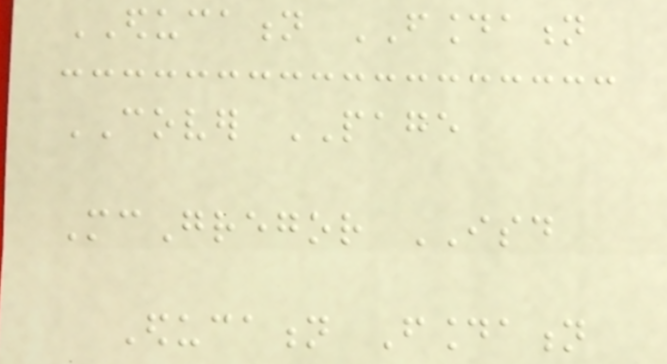EDUCATION FOUNDATION
COVER PAGE
McGregor ISD
Education Foundation
